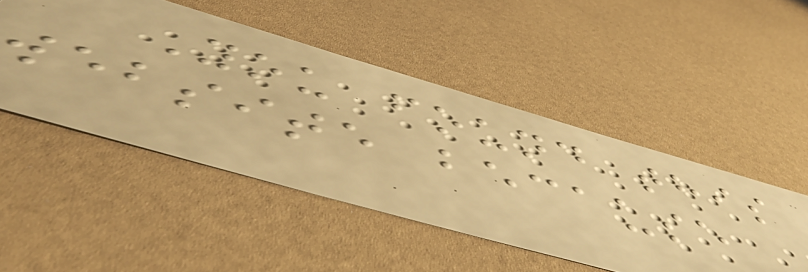You found this
website because
